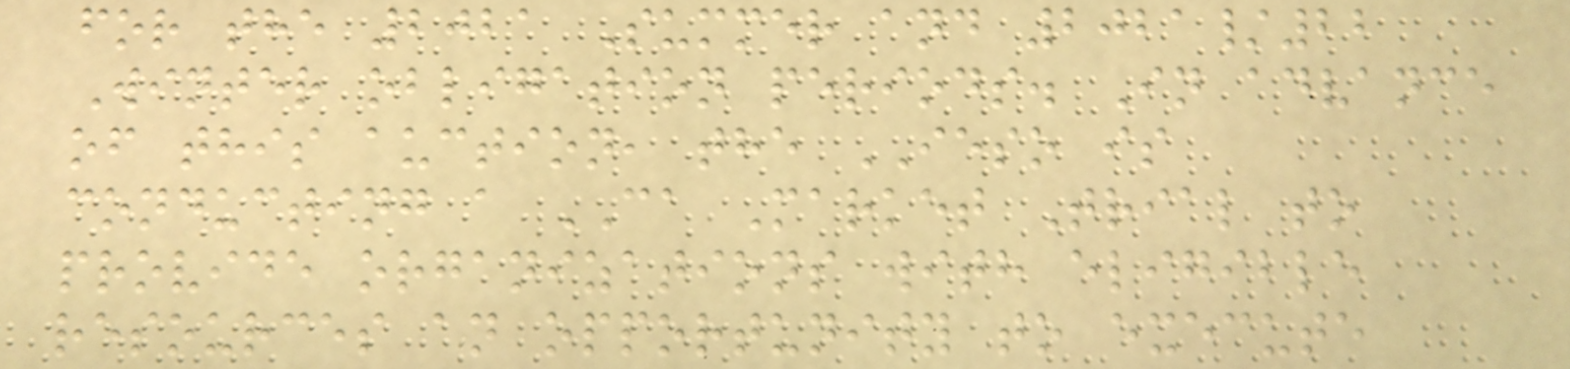for the 2021 Summer and 2021/22
Winter obligation periods. In advance
of this auction, the IESO is
conducting a CA Market Trial to
provide organizations with eligible
resources an opportunity to execute
